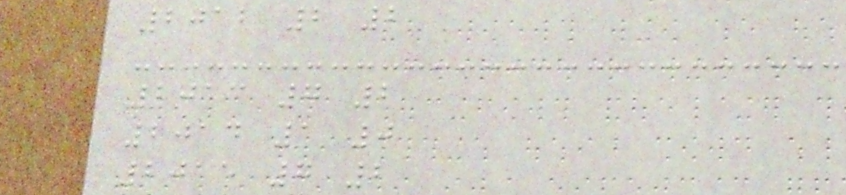2012 2 2
2013 7 2
2014 1 0
2015 7 2
